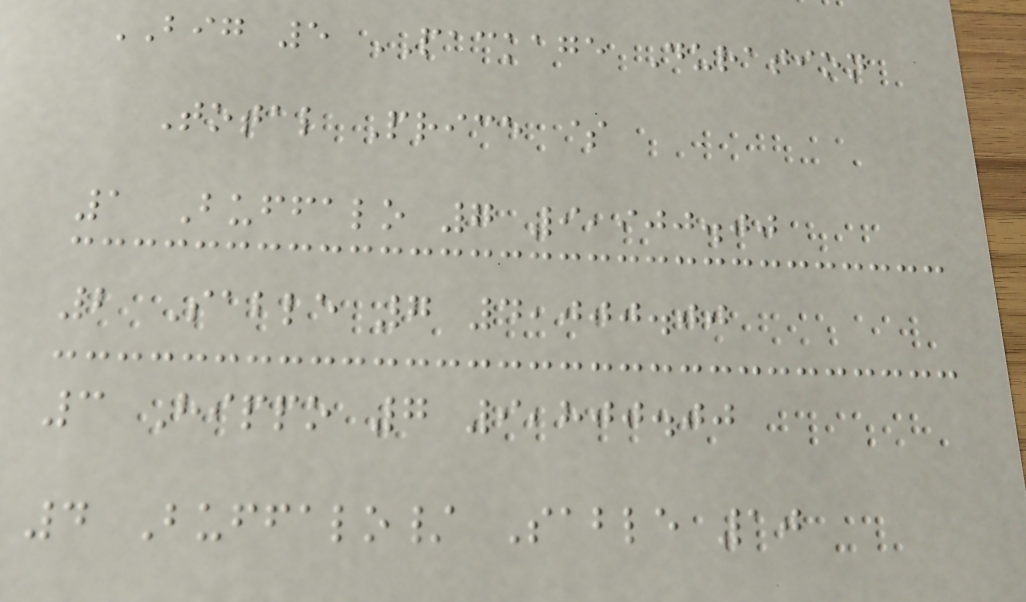BIG 5 PACKAGE Duration
Total Price $
1 Buffalo 7 9,900.00
2 Sable 7 4,000.00
3 Hippo 7 9,800.00
4 Buffalo/ Sable 10
